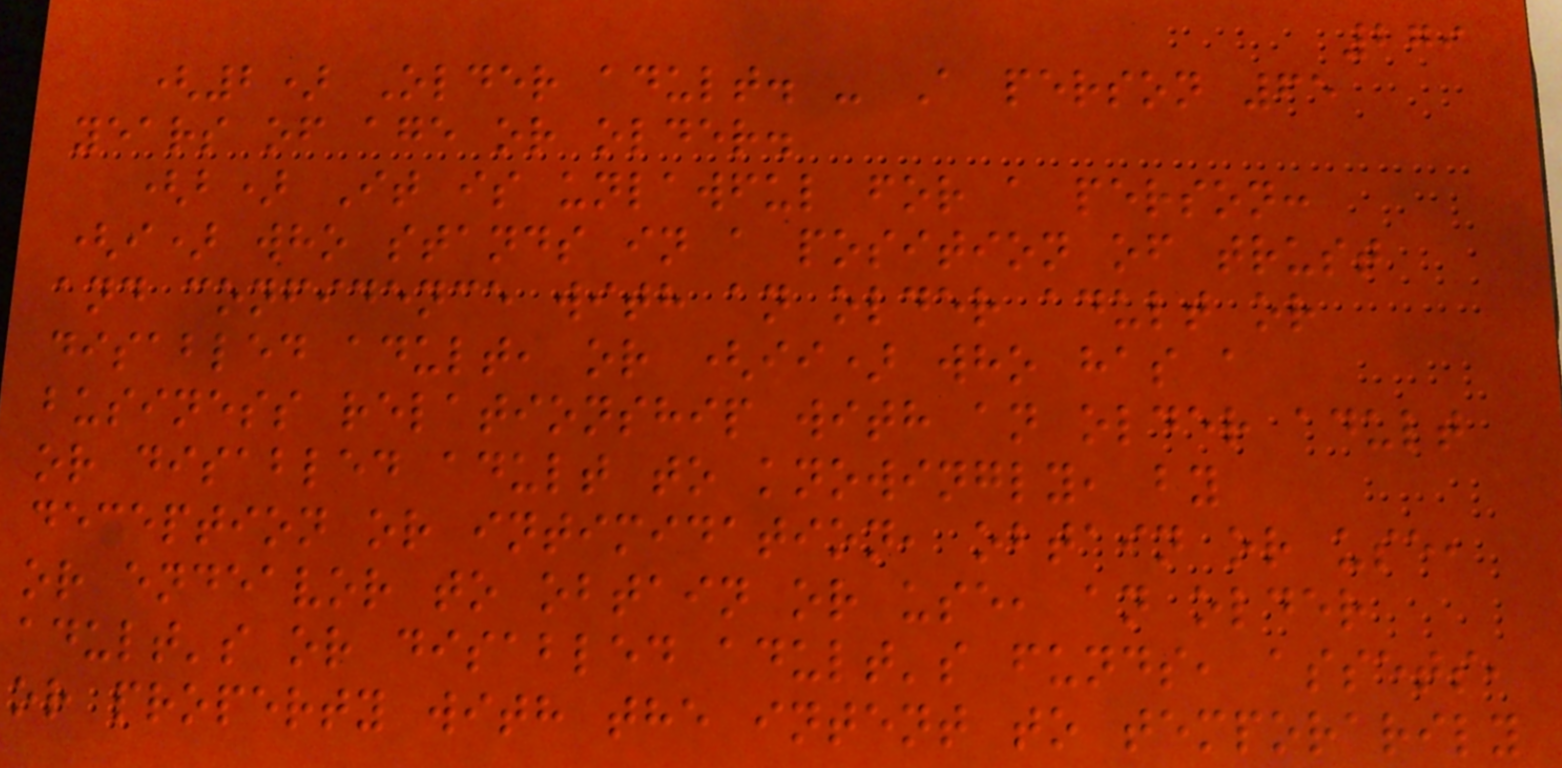279
(2) Older adult. - A person 65
years of age or older.
(b) It is unlawful for a person:
(i) who stands in a position of trust
and confidence with an older adult or
disabled adult, or (ii) who has a
business relationship with an older adult
or disabled adult to knowingly, by
deception or intimidation, obtain or use,
or endeavor to obtain or use, an older
adult's or disabled adult's funds, assets,
or property with the intent to temporarily
